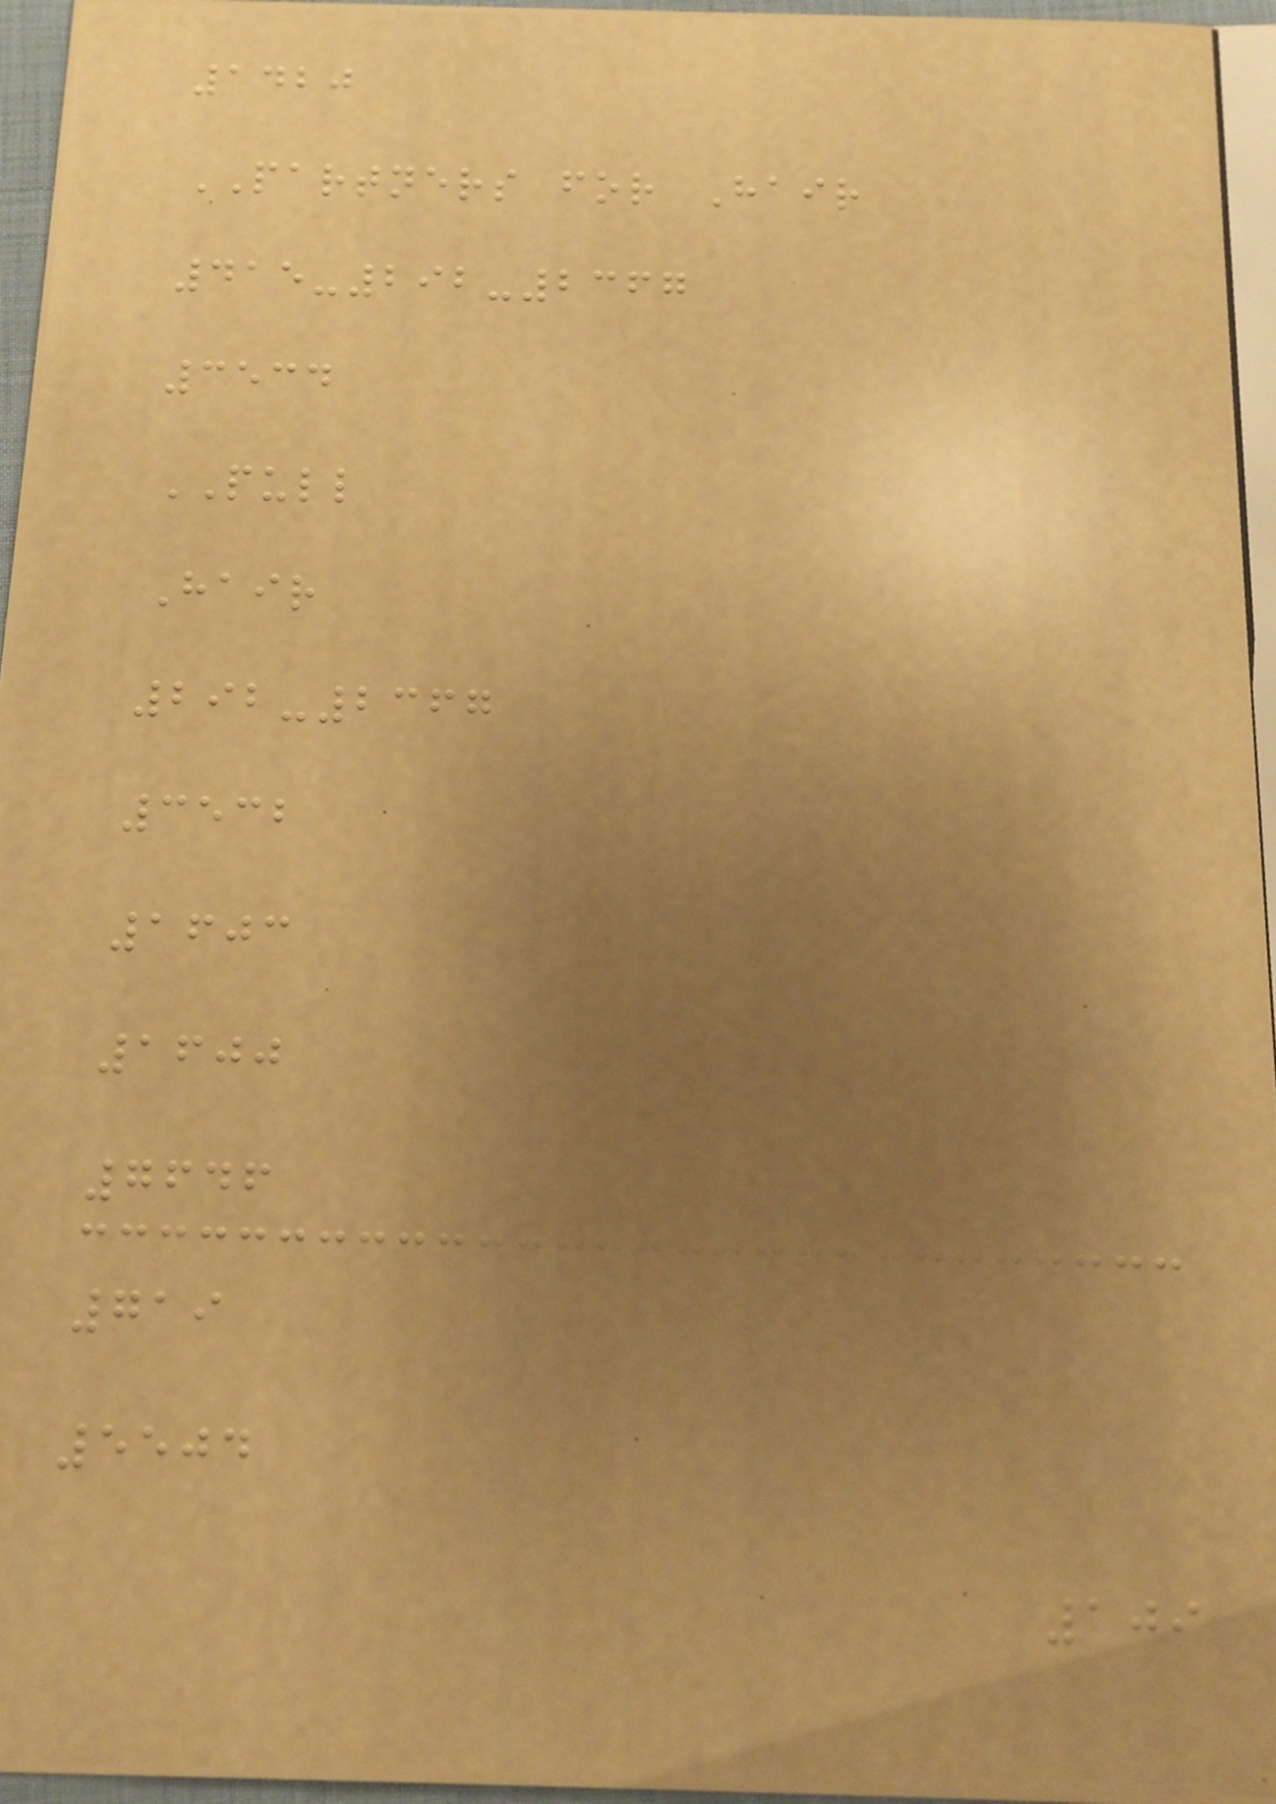1420
PARTNERS for Hair
415-292-2367
3534
PULL
Hair
292-2367
3532
1603
1600
7646
719
5504
109
